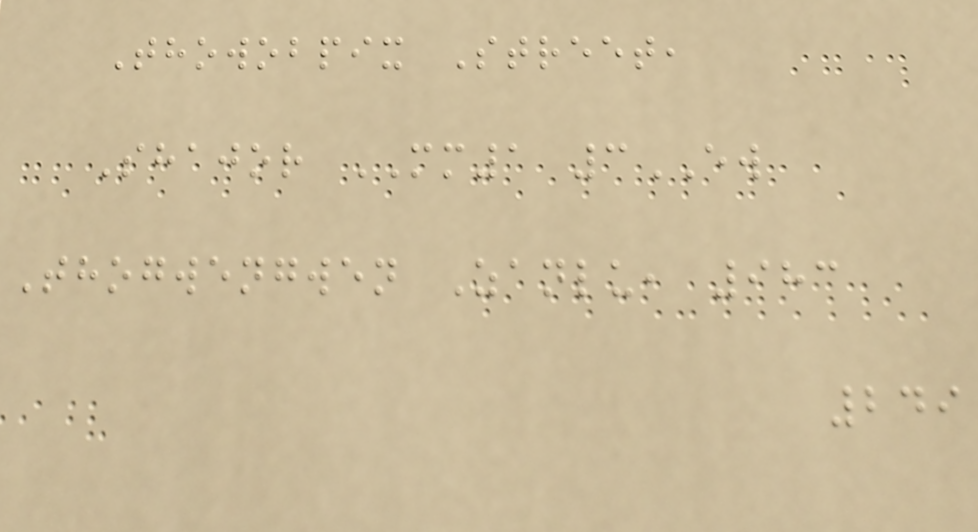Thowobpix Street,
Shajor MM1 3EW
Thogwengwen Zanlu, 983
249
